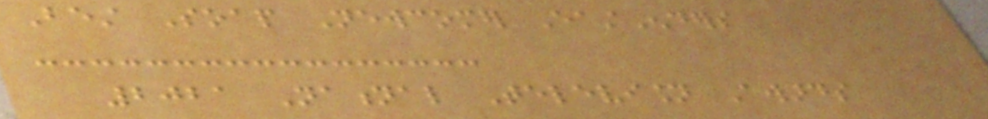Best Soap Newcomer EastEnders
2021 National Television Awards
